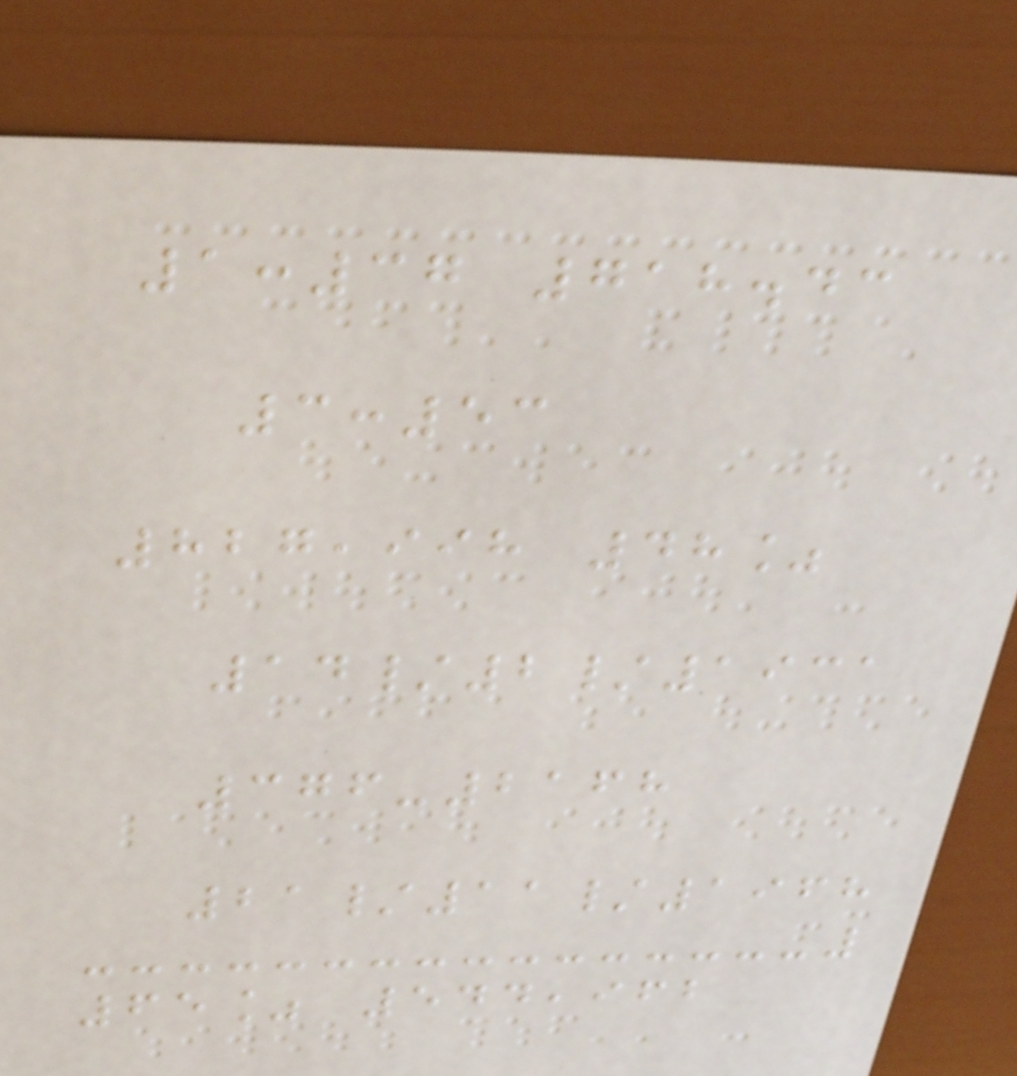1:37 718.43
3:53
827,998 48%
14/2/1931
376-2168
21/11/1968
65% 544,962
